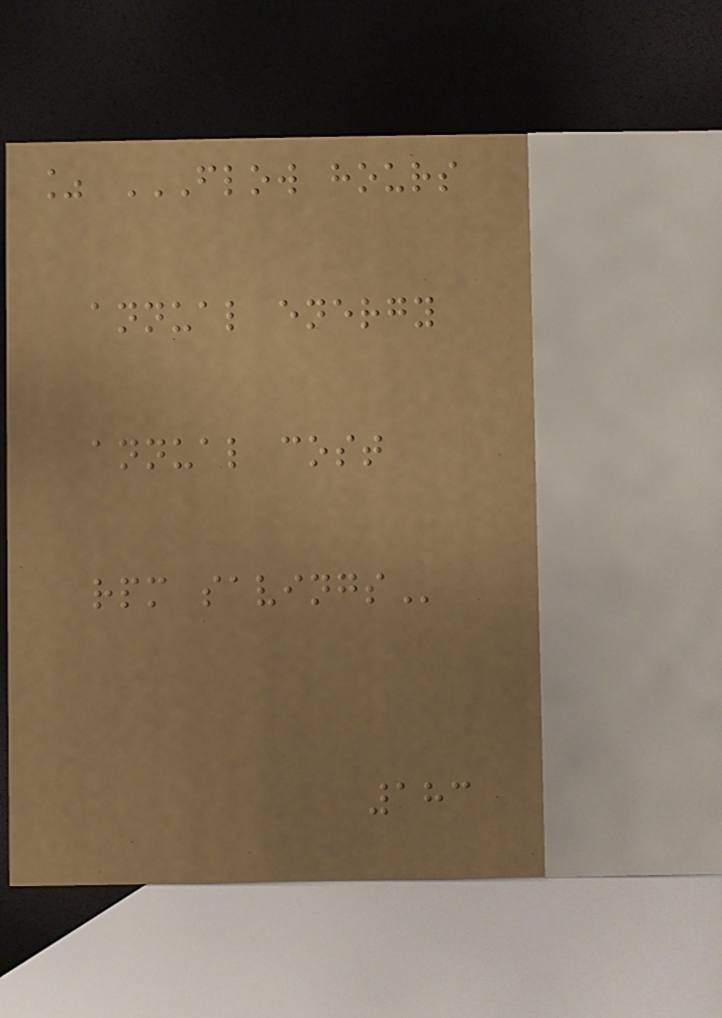% FLOW HOURS
ANNUAL ENERGY
ANNUAL COST
RPM SAVINGS
183
